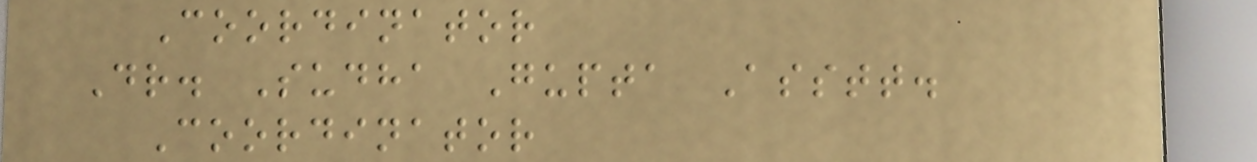Coordinator
Dr. Sudha Gupta Asstt.
Coordinator
